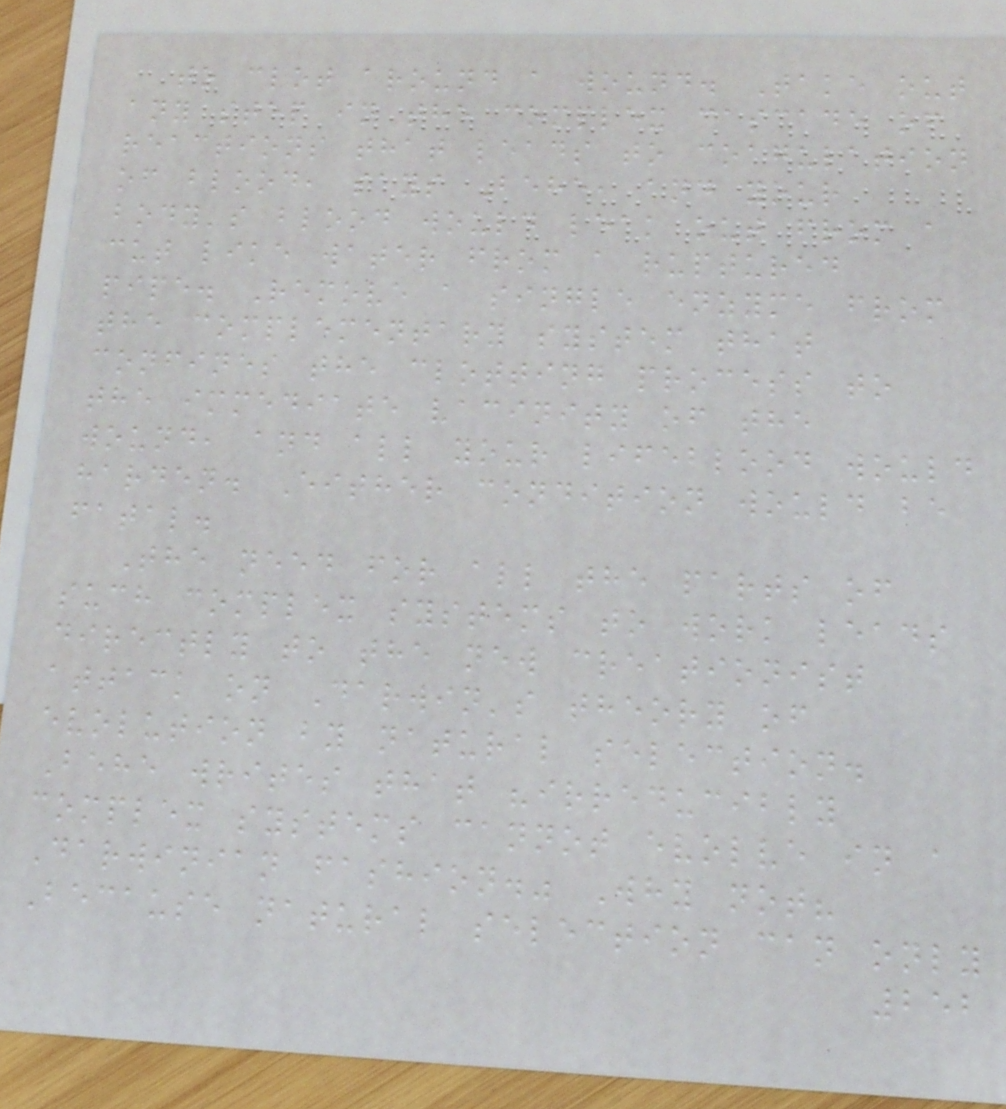to clot around a wound. Take out
any step in the complex cascade of
reactions that leads to coagulation
of blood, says Behe, and your
body's blood would leak out from a
cut like water from a ruptured
pipe. Remove a single enzyme from
the complementary system that
confines the clotting process to
the immediate vacinity of the
wound, and all your lifeblood would
harden. Either condition would be
fatal.
The need for all the parts of
such complex systems to work leads
directly to the new creationist
attack on Darwin's theory of
evolution by natural selection.
Behe writes that "irreducibly
complex systems cannot evolve in a
Darwinian fashion." Why not?
Because natural selection can only
252
